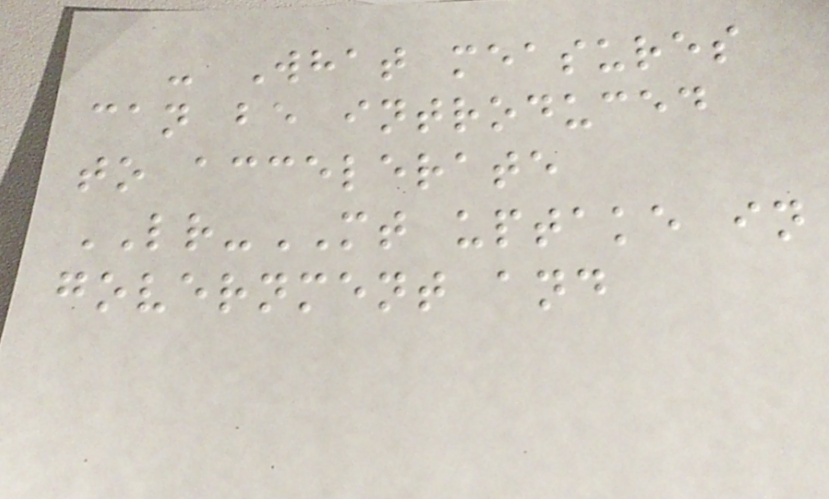- What measures
can be introduced
to accelerate
LR-MT uptake in
government and
